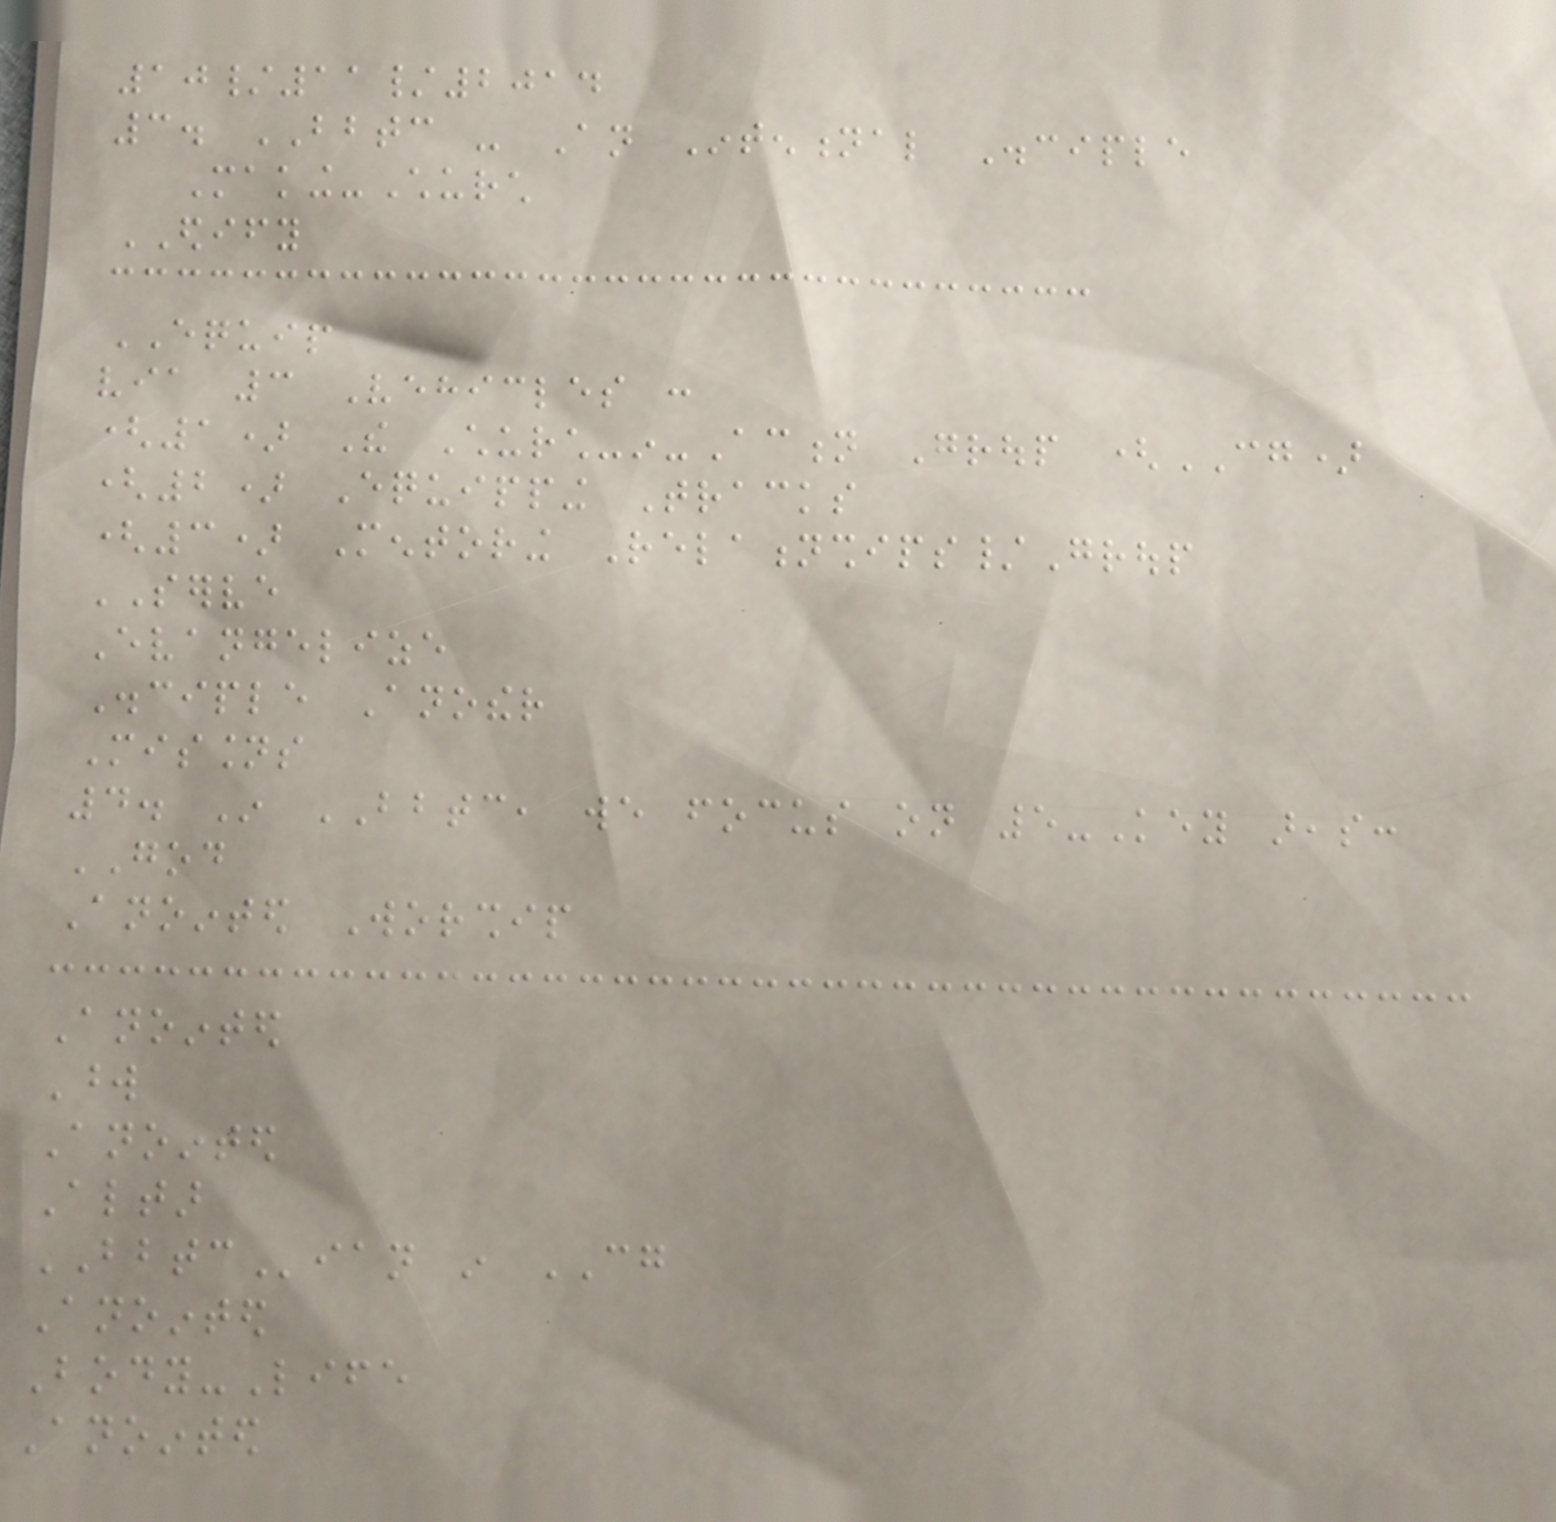10/11/2014
3. BBTC - An Intentional Disciple
Making-Church
EDIFY
EQUIP
via 3 Vehicles :
(1) The Church-in-Action Group (CG)
(2) Equipping Tracks
(3) Mentoring Relationships/Group
SERVE
Evangelize
Disciple Another
Missions
4. In BBTC, we focus on 5-Key areas:
GOD
Anointed Worship
Anointed
Word
Anointed
Altar
BBTCian in CG
Anointed
Body-Life
Anointed
